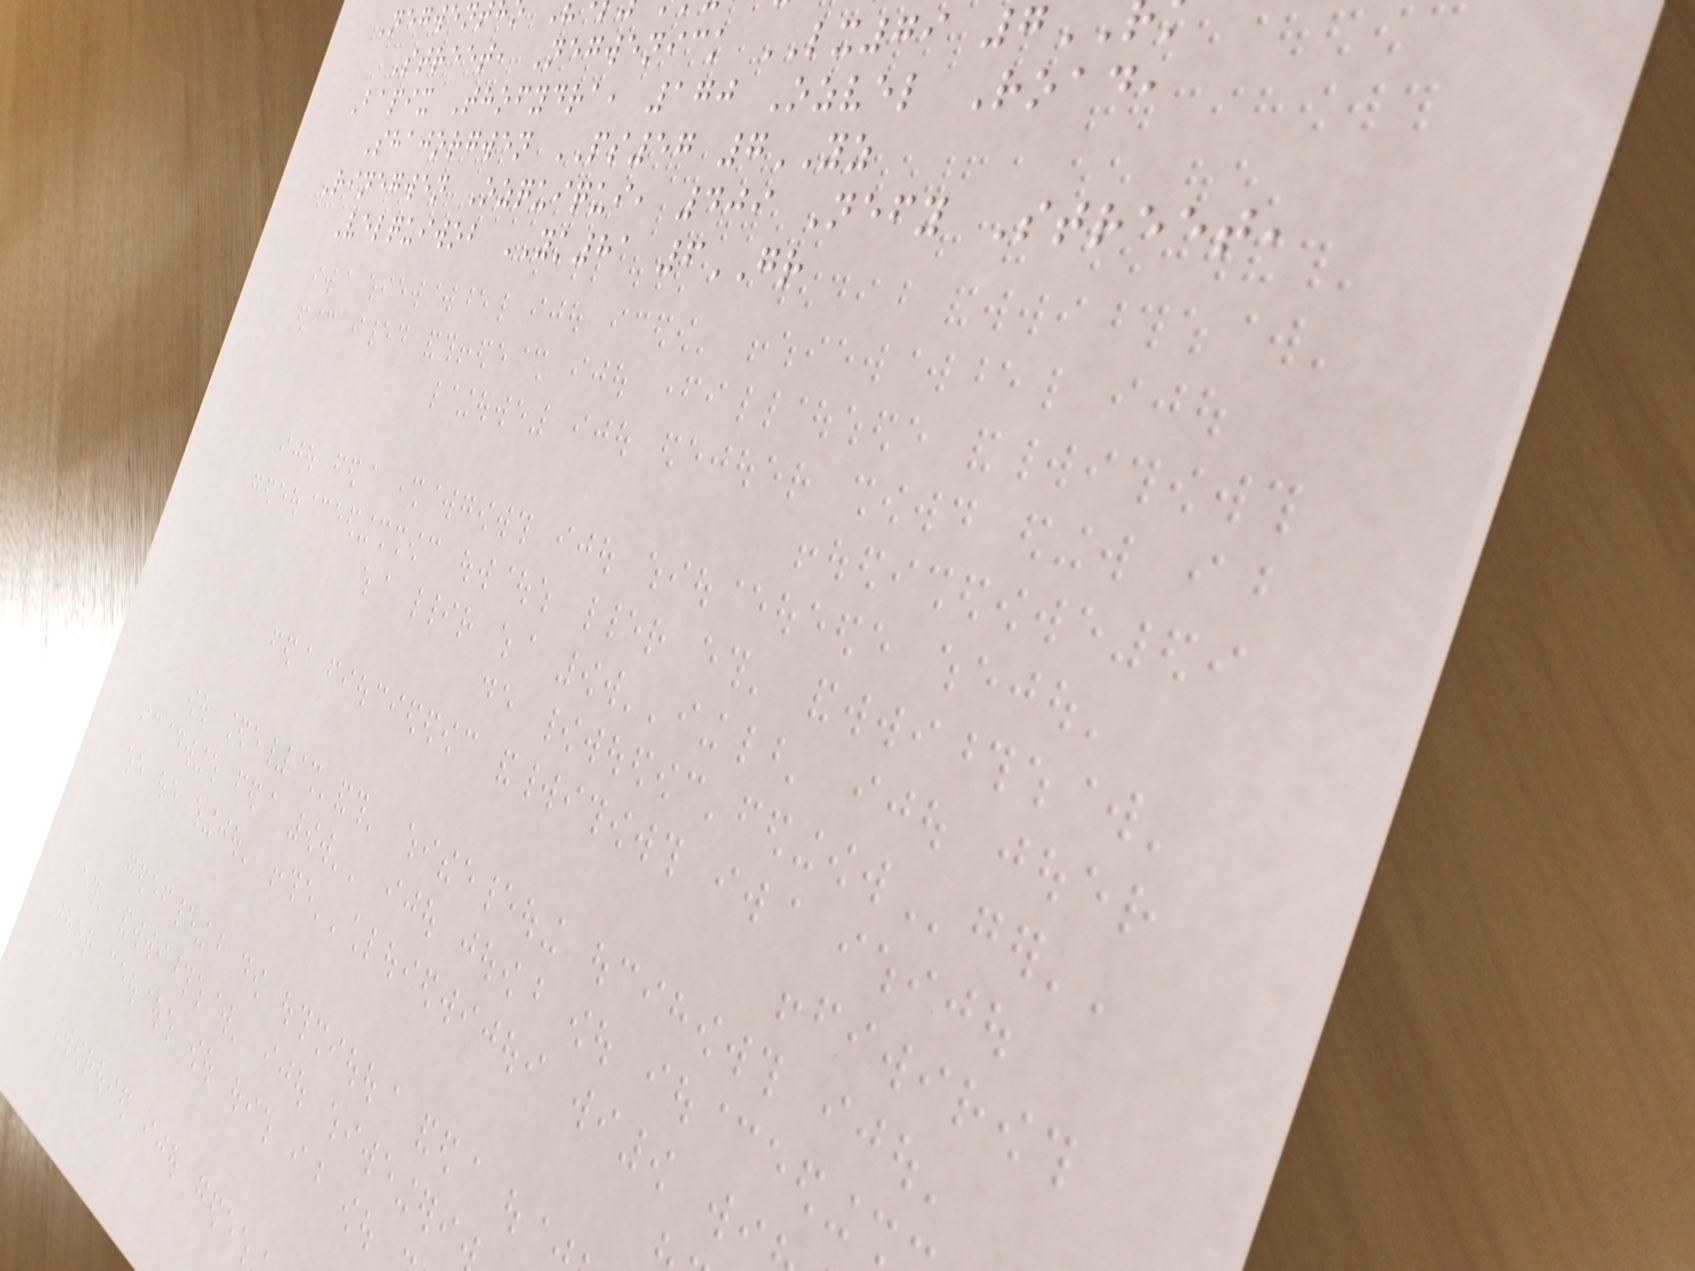Street, Negwenick LX79 7
Bapix Thofydra, 170 Ozvel Road,
Shajorgwen PS57 7YZ
Rinegwen Ozquiqui, 409 Nefy Street,
Velquiwob YK81 6GR
